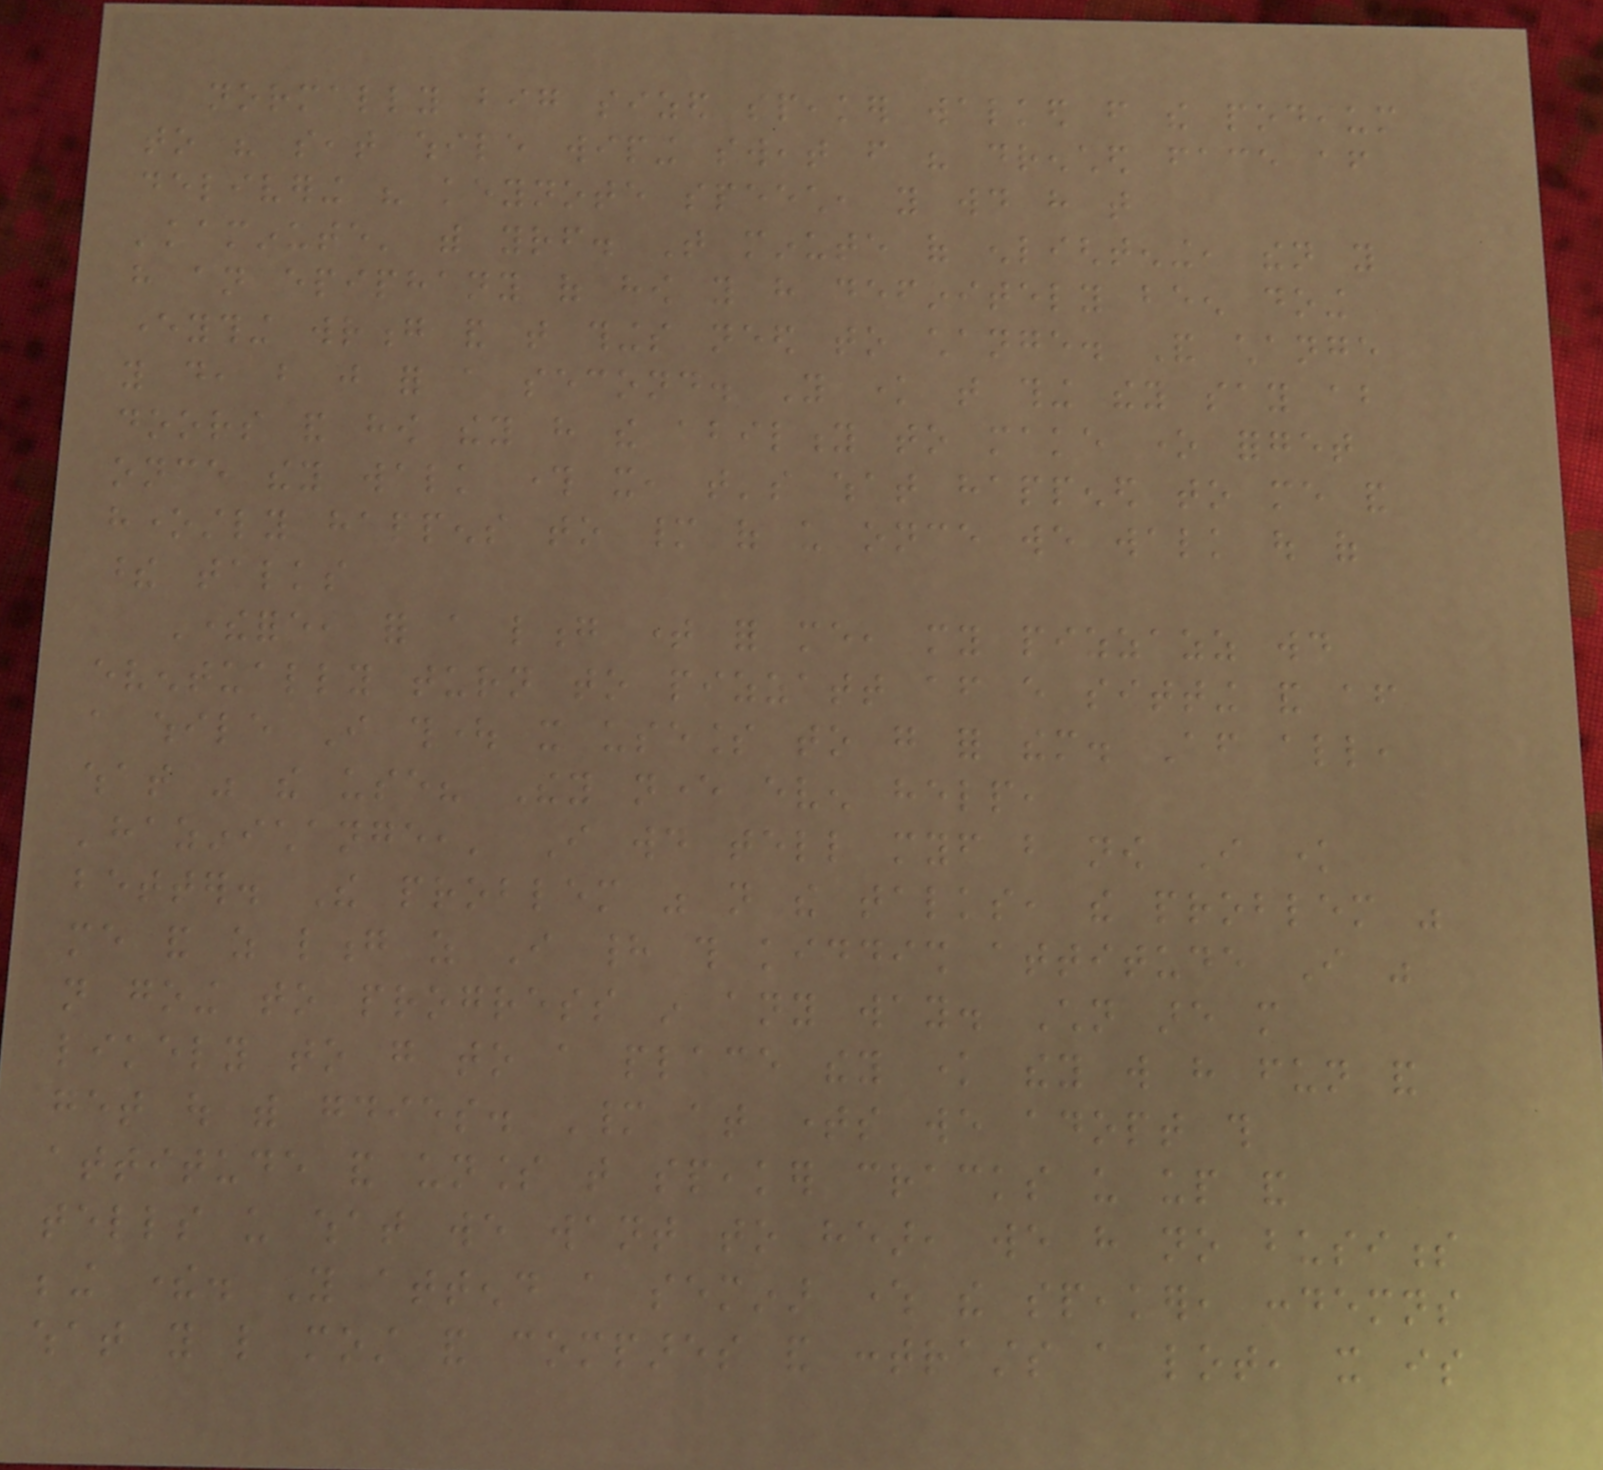normally big sized speaker walked from the podium
to his seat while wiping sweat from his drenched face after
delivering his keynote speech, you would have that
'kaminute' with yourself. That minute of enlightening, then you
have an epiphany of how you have definitely been doing
everything wrong and that things need to change. And change
you do, but just for a second. You know that thing they say about
doors and how they have the ability to make one forget
once they walk through it, that's what happened to me and
honestly happens to many of us once we walk out of
these talks
Therefore, for a long time for me, my pizzazz would
eventually turn to pizzatt after every sitting and after
a while I thought it useless to go for them. After all,
what was the use? They never even help,
'hazinichange,' I would tell myself but now I know
better. The problem was not the talks, the problem was
me and as long as I had this kiddish attitude I was
not going to progress in any way. Children are more
likely to go to a place they know they will have fun and
get out with goodies. Many at times we adopt this
attitude and unless that speaker cracks us up and
tells us what we want to hear, we have no business
being there. You attend a seminar where the speaker, condemns
what you like most and compares and contrasts a lot, it is
